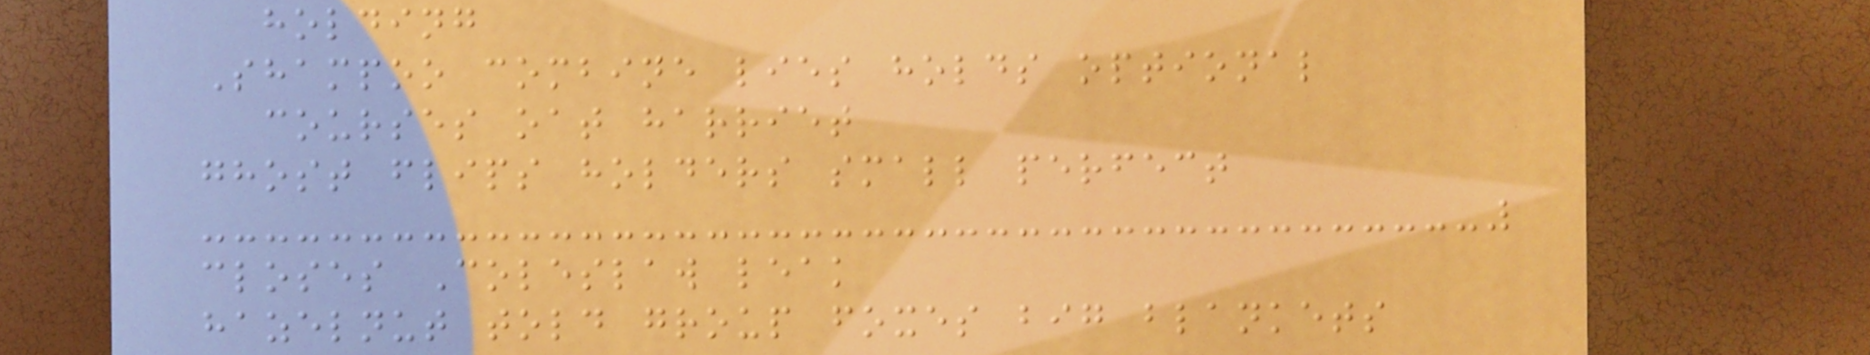holding
Shampoo combine lies holds optional
courses oat harriet
ghost flips holders small perfect
closes Coleslaw leak
hazelnut told group foxes big blankets
